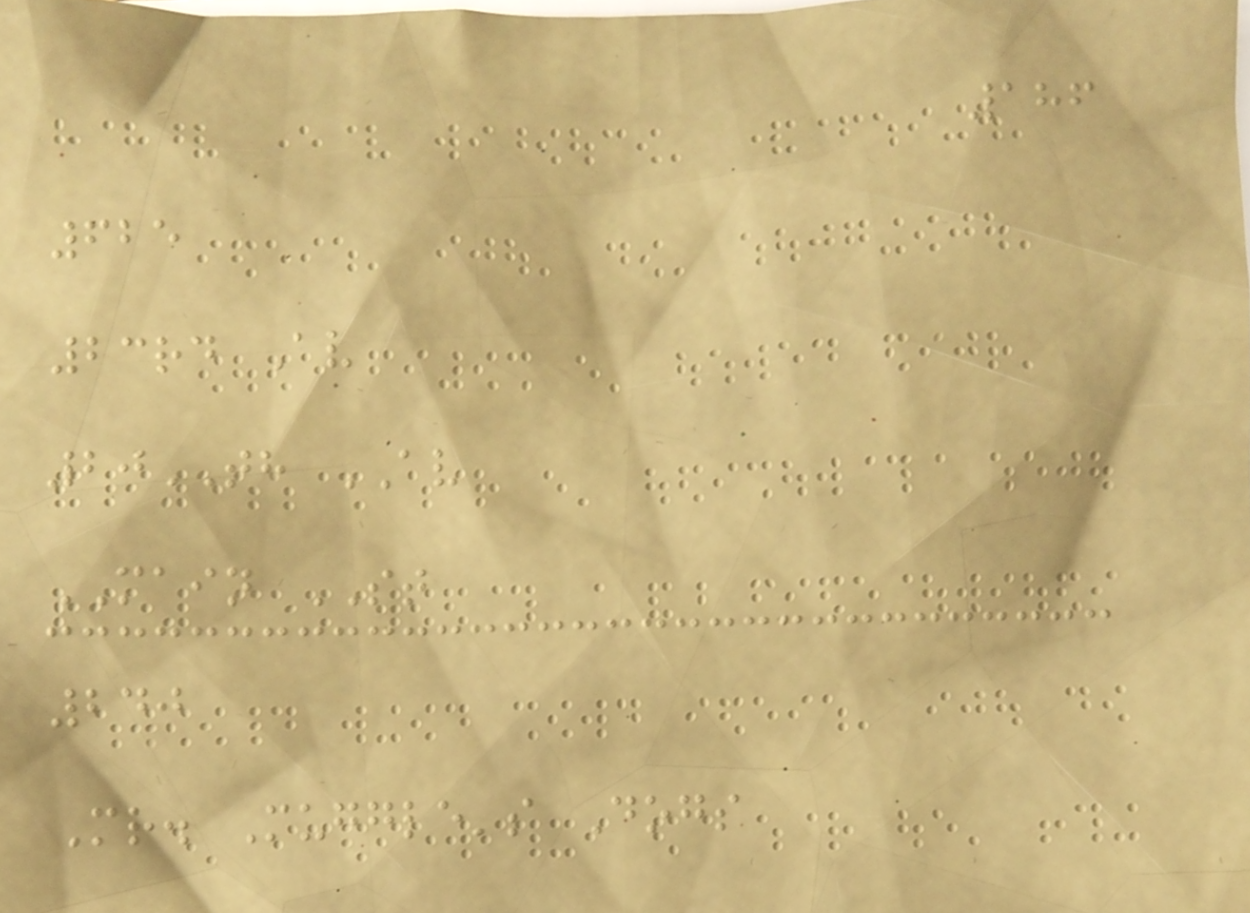186
625
23rd Av
20TH AV
MAIN ST
240
Mr. Muggle's Dogs
